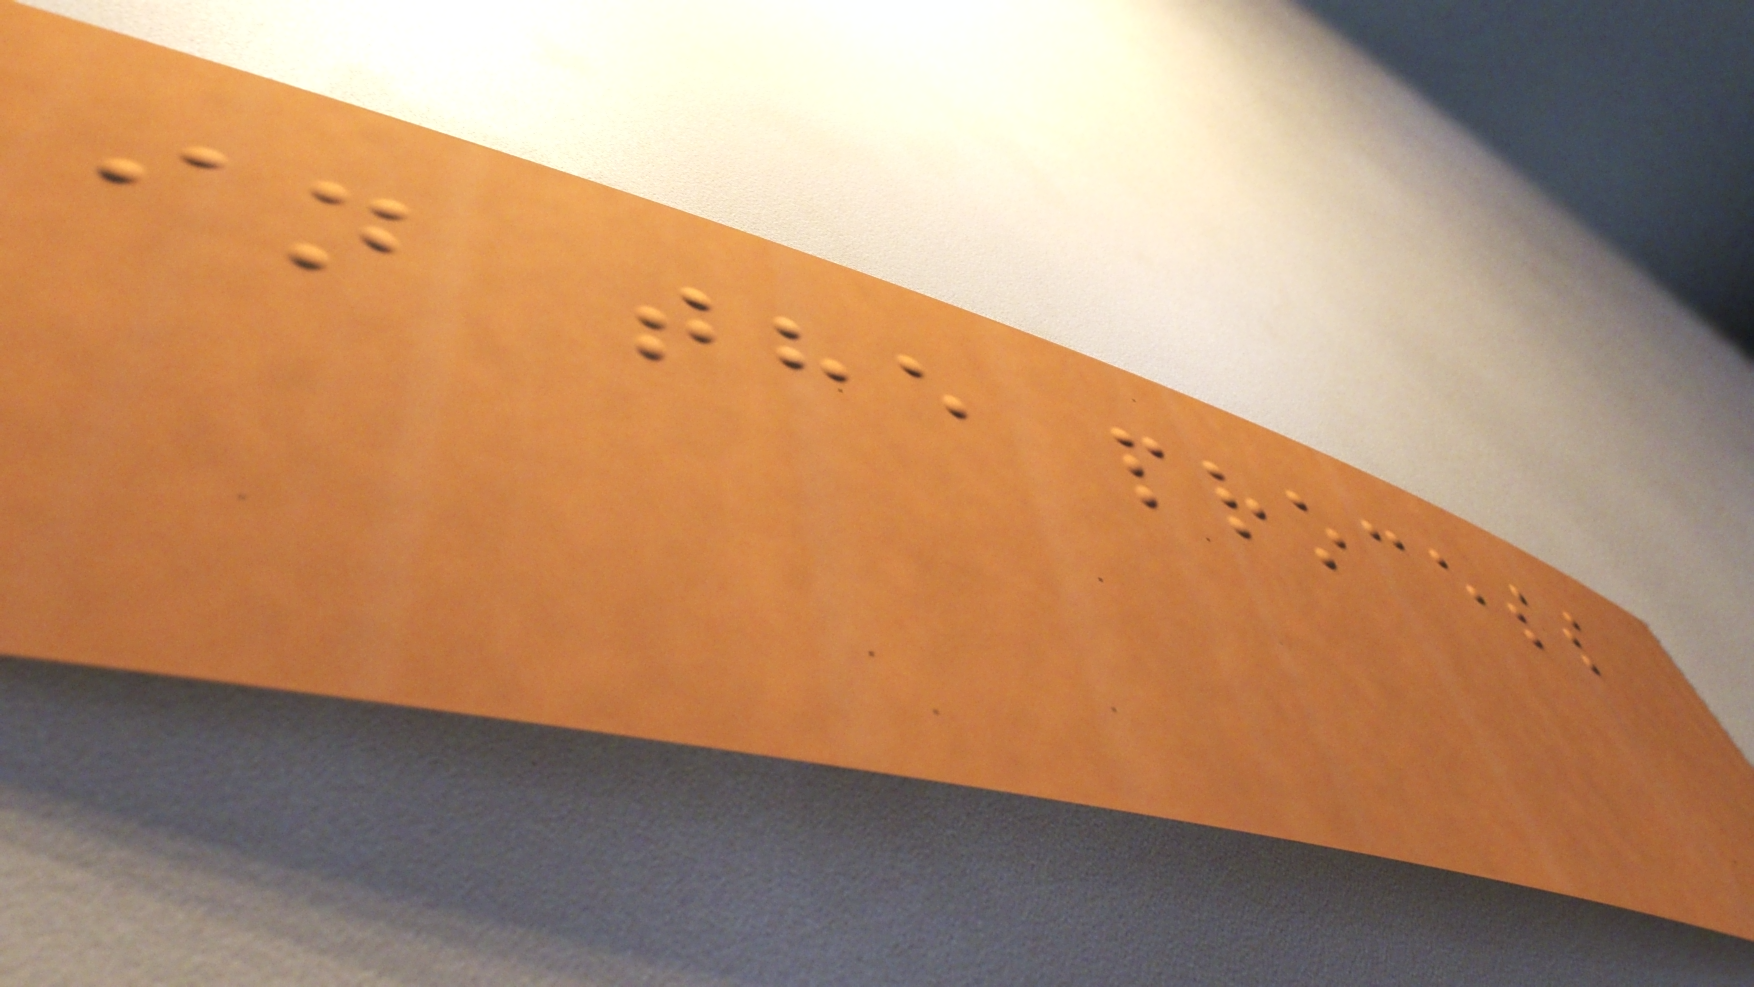in the process
